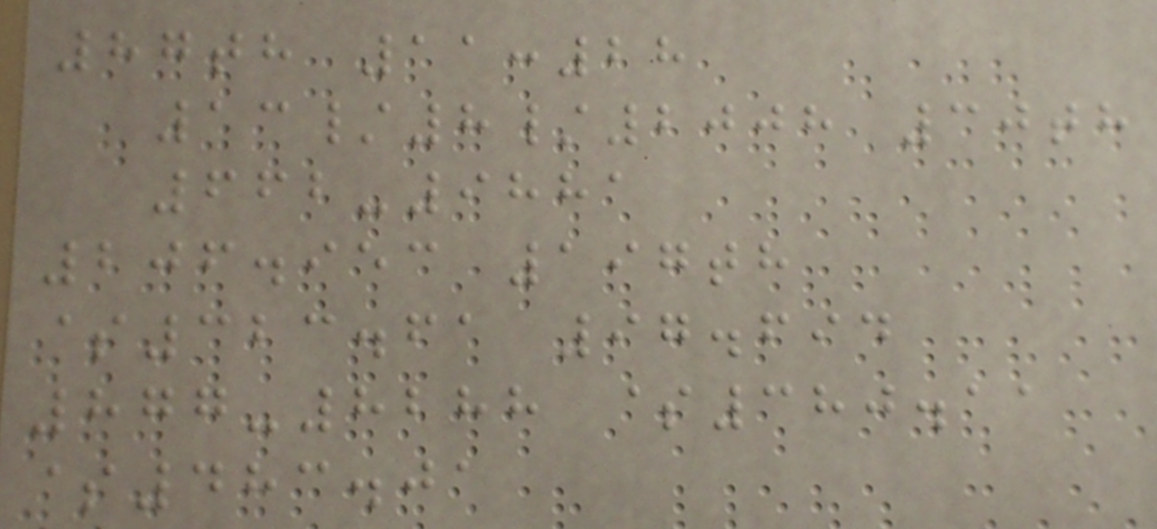87th 11:28
13/8/2008 30th
662-9881
206.953 197th
$323.61 97.694
877-8288 $380.11
$483.01
